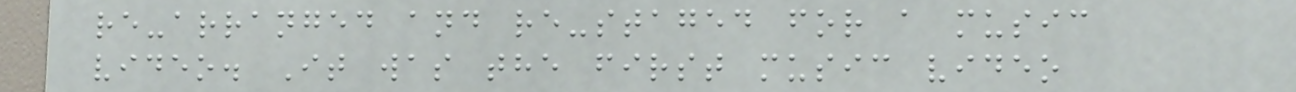re-arranged and re-staged for a music
video. It was the first music video
